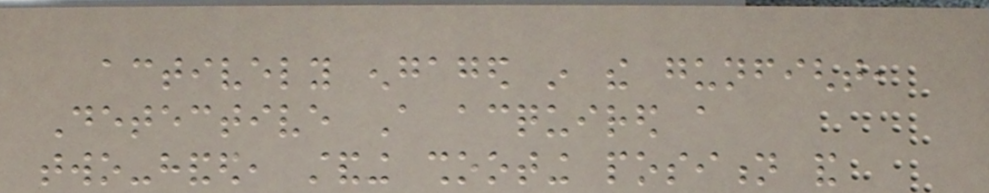actively engaged in the gunfight,
Detective A acquired a
two-handed, standing shooting position and
